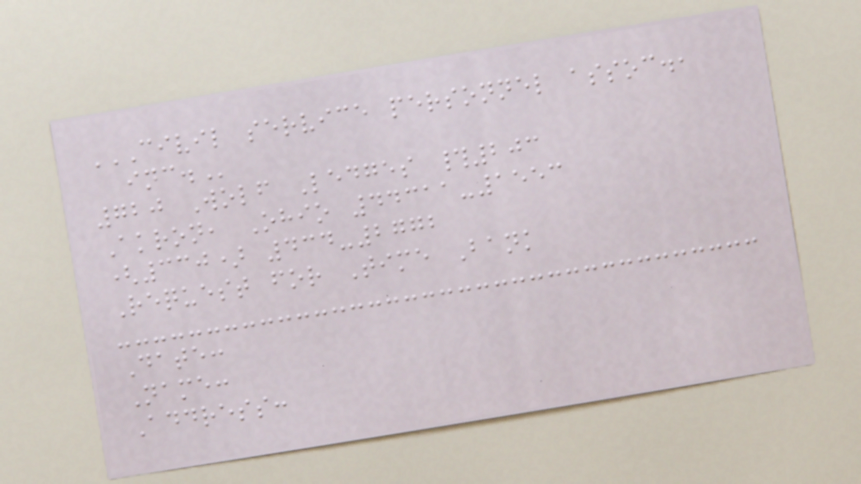CIVIL SERVICE PERSONNEL ASSOC.,
INC.
720 Wolf Ledges #203
Akron, Ohio 44311-1553
(330) 434-2772
Request for Time Bank
Date:
Name:
Address:
